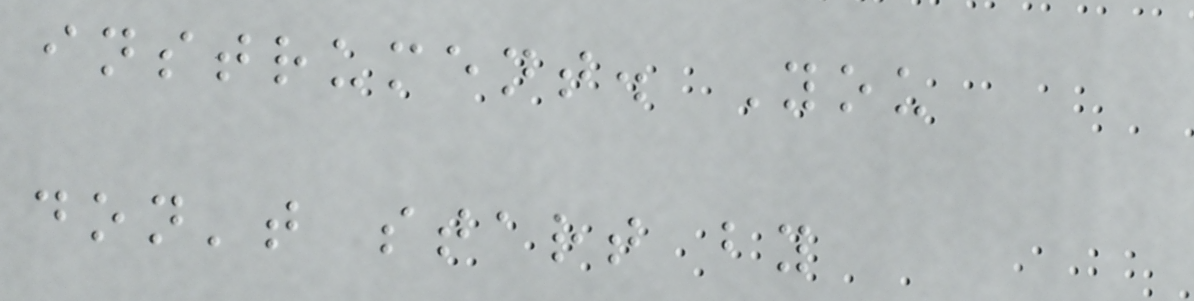instrument. You
don't start by
